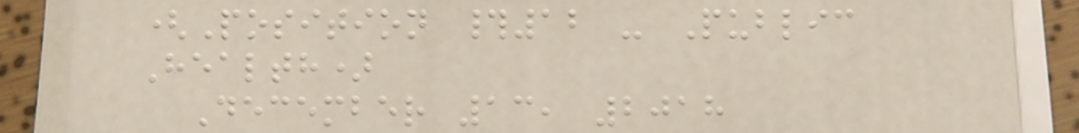(Position #12 - Public
Health)
December 13, 2018
